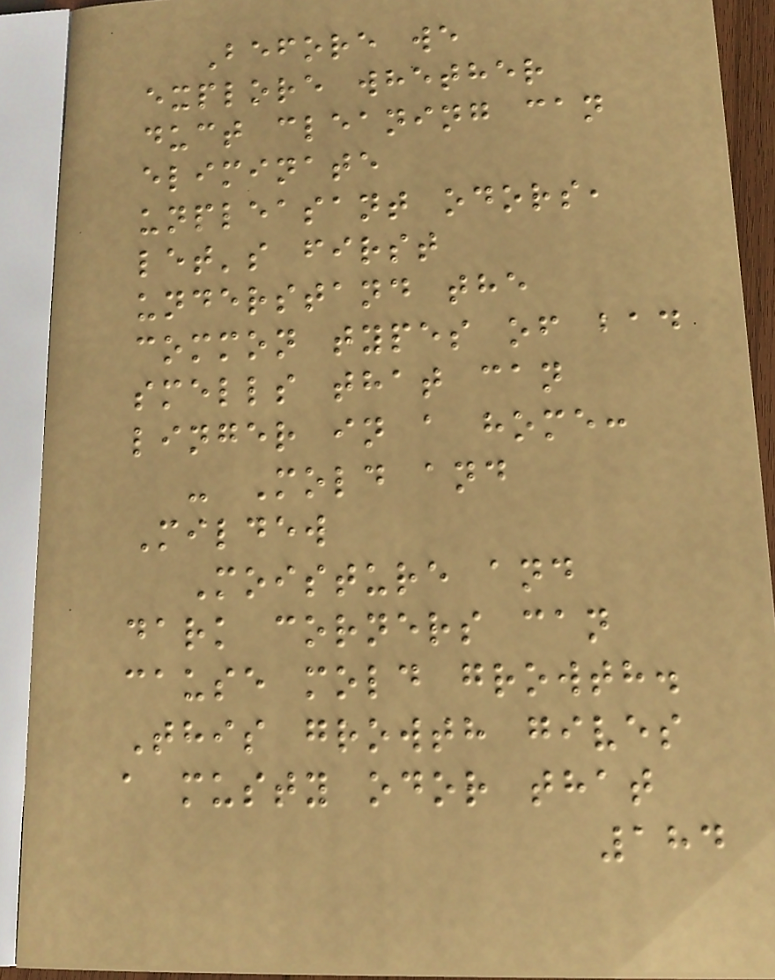Before we
explore whether
duct cleaning can
eliminate
unpleasant odors,
let's first
understand the
common types of bad
smells that can
linger in a home:
- Mold and
Mildew
Moisture and
dark corners can
cause mold growth.
This growth gives
a musty odor that
184
